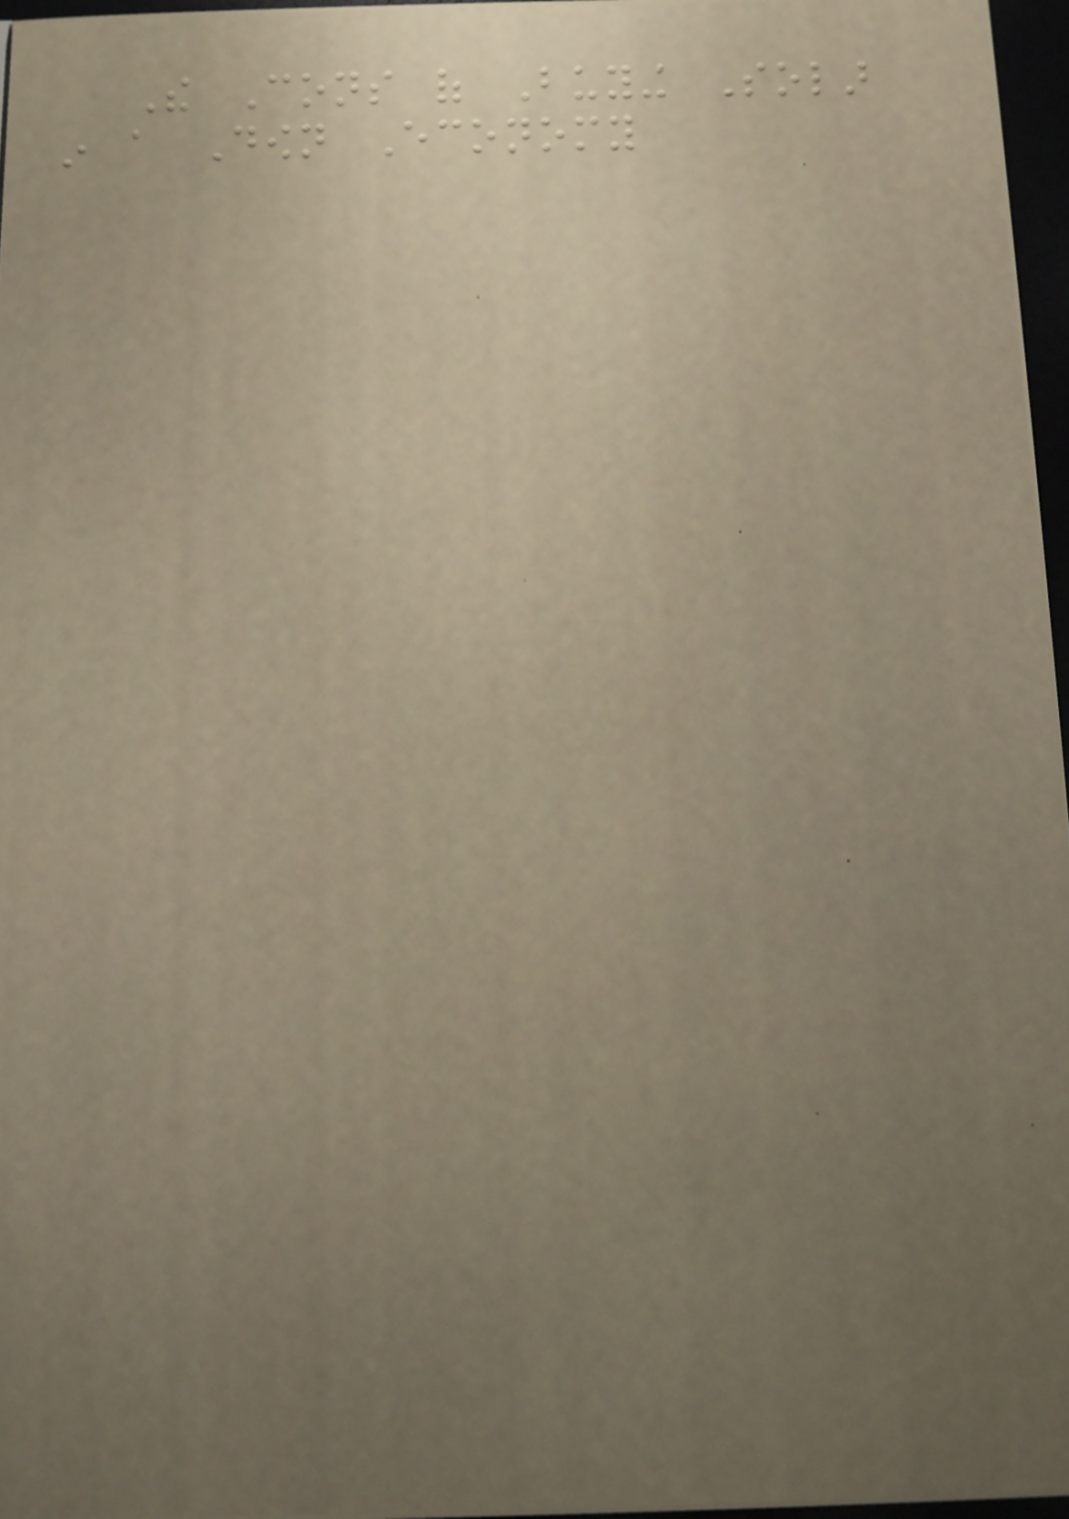The Cons of Buying Solar
in a Down Economy
